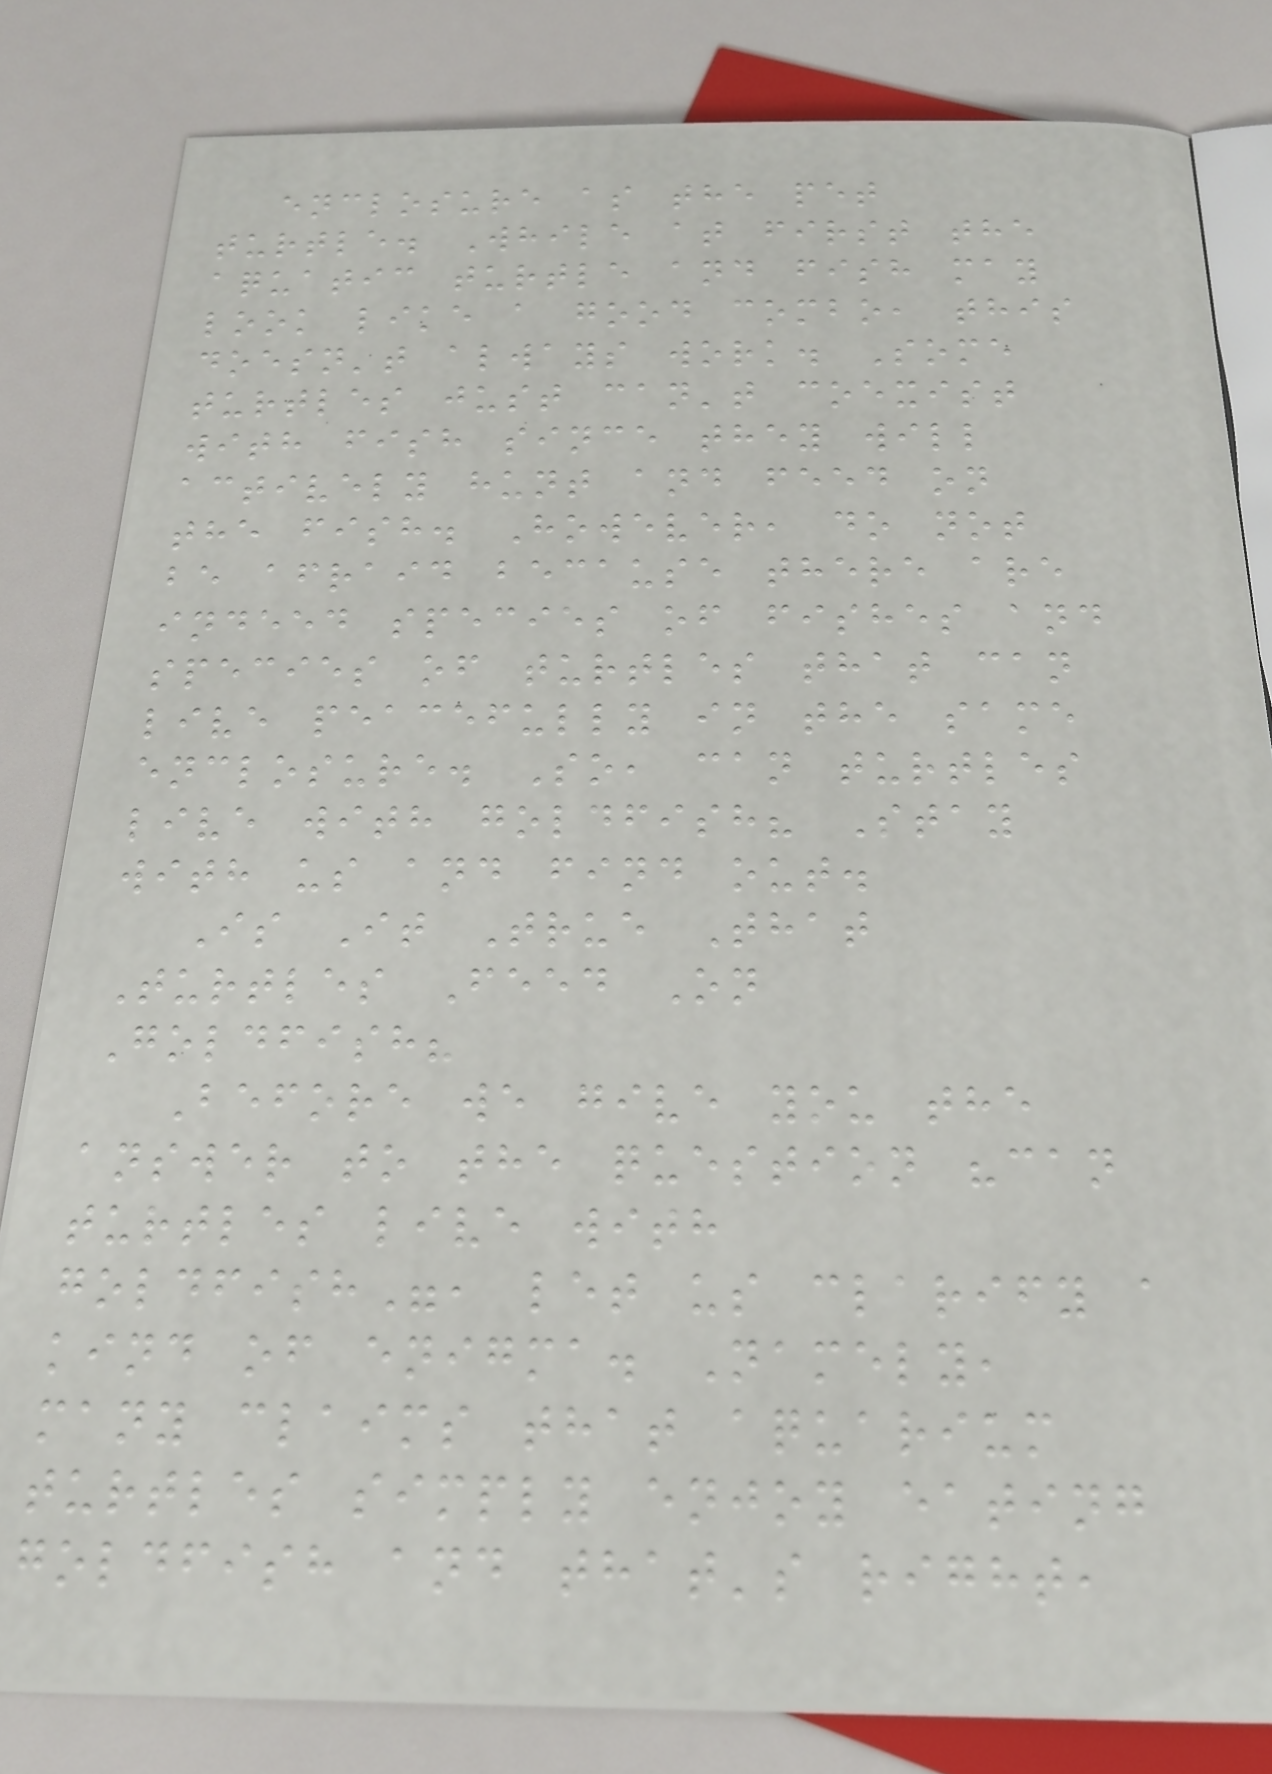enclosure as the pet
turtle. While at first the
aquatic turtle and fish may
look like a good combo, this
doesn't always work. Some
turtles just can't coexist
with fish since they will
actively hunt and feed on
the fish. However, do not
be afraid because there are
indeed species of fishes and
species of turtles that can
live peacefully in the same
enclosure. So, can turtles
live with goldfish? Stay
with us and find out.
Is It True That
Turtles Feed On
Goldfish?
Before we give you the
answer to the question "can
turtles live with
goldfish", let us clarify a
kind of enigma. Namely,
many claims that aquarium
turtles simply enjoy eating
goldfish and that's right,
